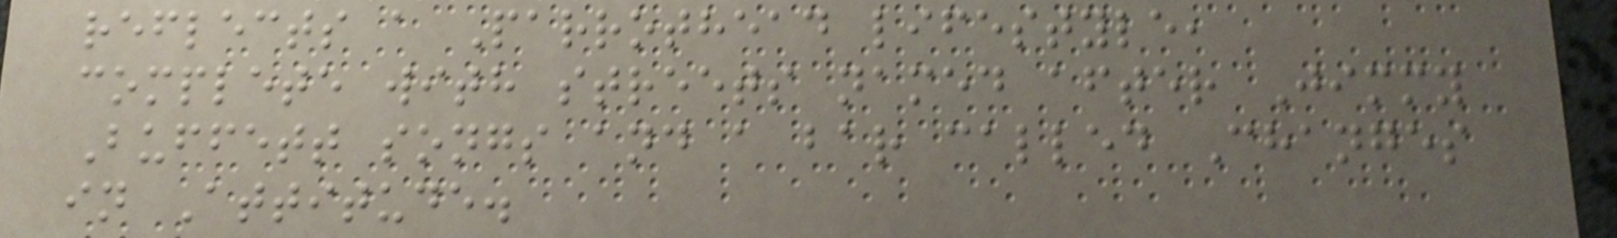reflects a Parrothead lifestyle,
complete with streets named after Jimmy
Buffett songs and a bar called Changes
in Attitude.
